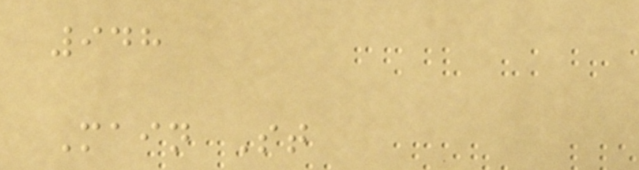948
Main St
